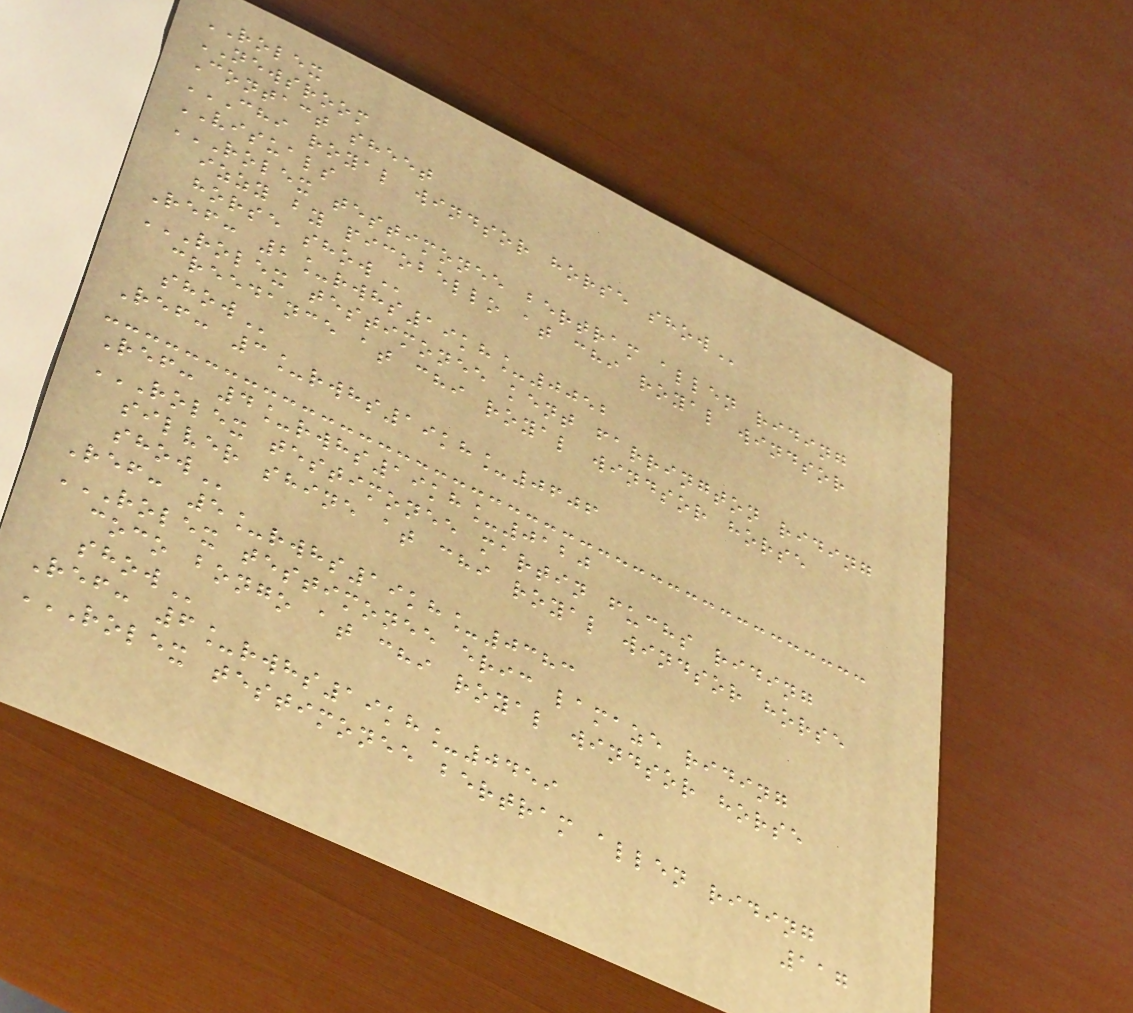ROLEX
NEWSROOM
Contact sheet
CHI ROYAL WINDSOR HORSE SHOW
VISUALS
ROLEX TESTIMONEE BERTRAM ALLEN RIDING
IZZY BY PICOBELLO AT CHI ROYAL WINDSOR
HORSE SHOW
Ref: 2_rwhs19kh_0052
ROLEX TESTIMONEE KENT FARRINGTON RIDING
CREEDANCE AT CHI ROYAL WINDSOR HORSE
SHOW
Ref: 3_rwhs19kh_0606
Ref: 4_rwhs19kh_0120
ROLEX TESTIMONEE MARTIN FUCHS RIDING
SILVER SHINE AT CHI ROYAL WINDSOR HORSE
SHOW
Ref: 5_rwhs19kh_0383
ROLEX TESTIMONEE ERIC LAMAZE RIDING
COCO BONGO AT CHI ROYAL WINDSOR HORSE
SHOW
Ref: 6_rwhs19kh_0459
ROLEX TESTIMONEE BERTRAM ALLEN RIDING
117
